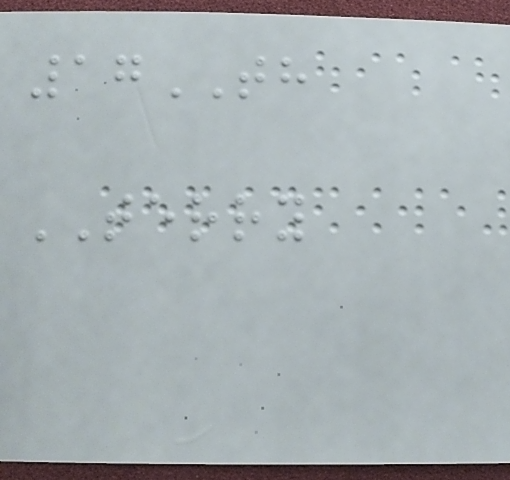17TH
TERRY
